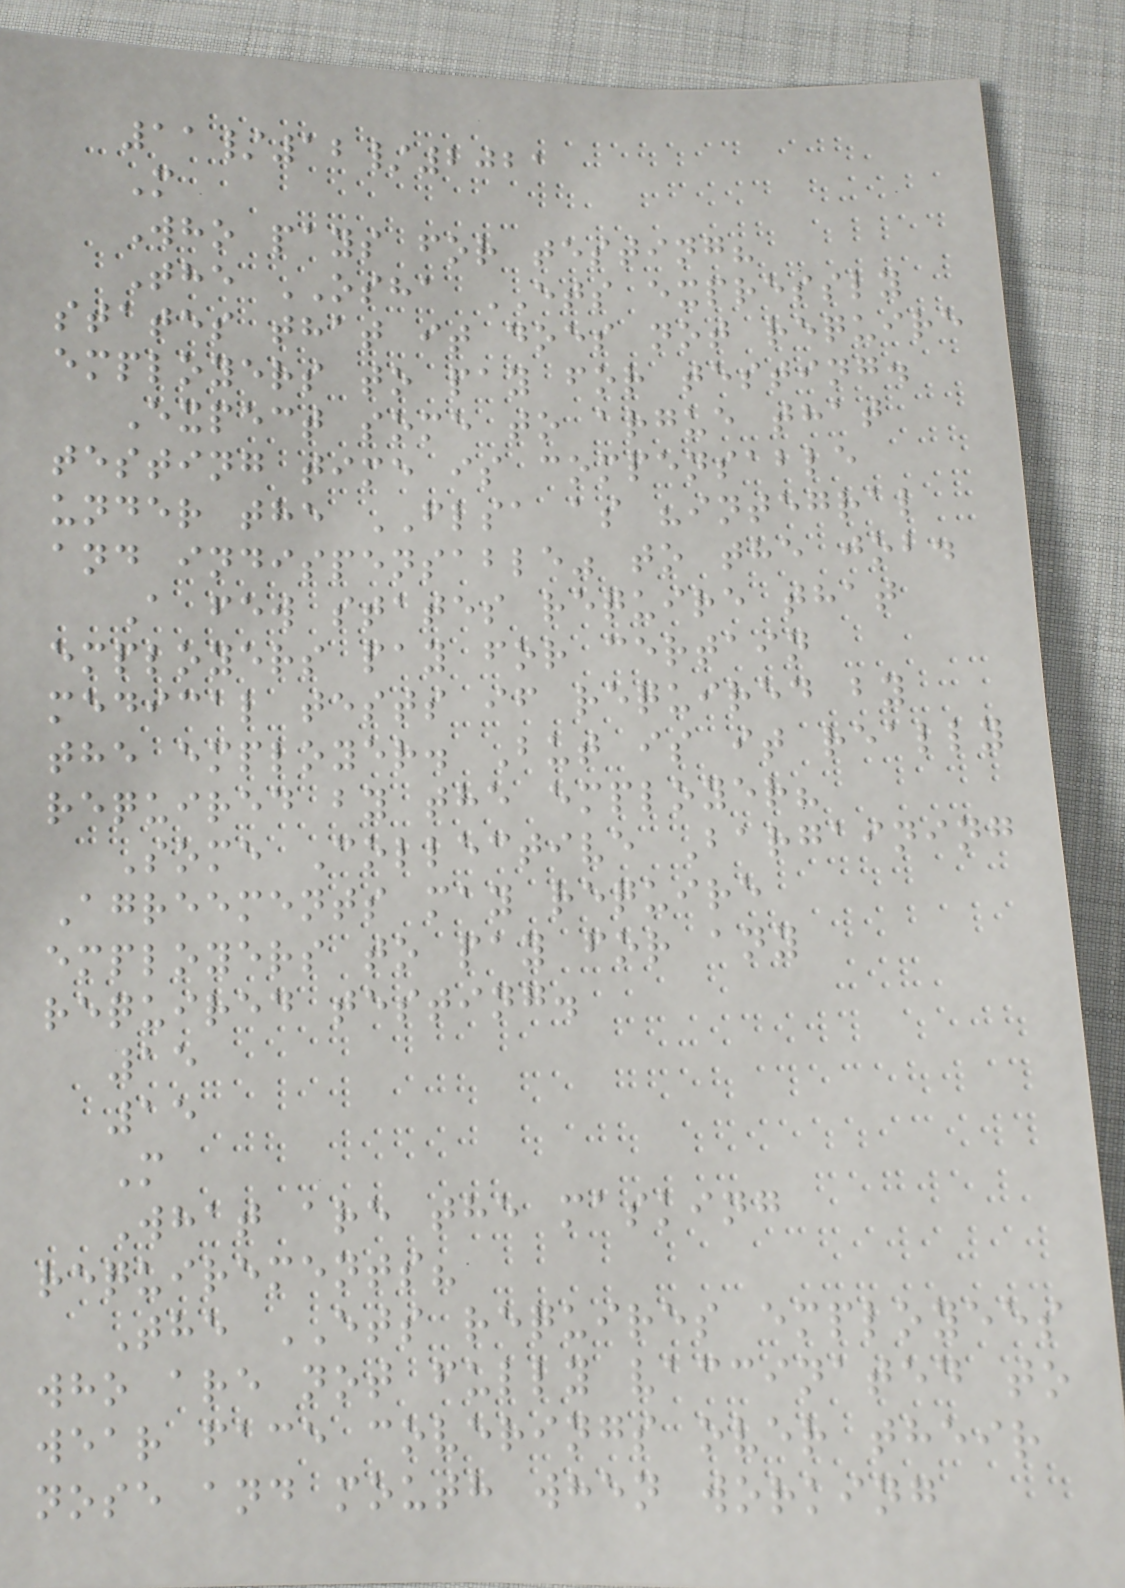11/12/2021
M
Who pays for testing?
The OSHA ETS expressly
states that it does not require
employers to pay for testing.
Expect some to argue that
testing time is compensable
under the FLSA as "integral
and indispensable" to the job.
A few states require that
employers pay for certain
medical tests if required by
the employer. But is it really
required by the employer?
Some Collective Bargaining
Agreements may require
employers to pay for any
required testing.
15
15
M
What are the masking
requirements?
The ETS requires employees
who are not fully vaccinated to
wear face coverings over their
nose and mouth when working
